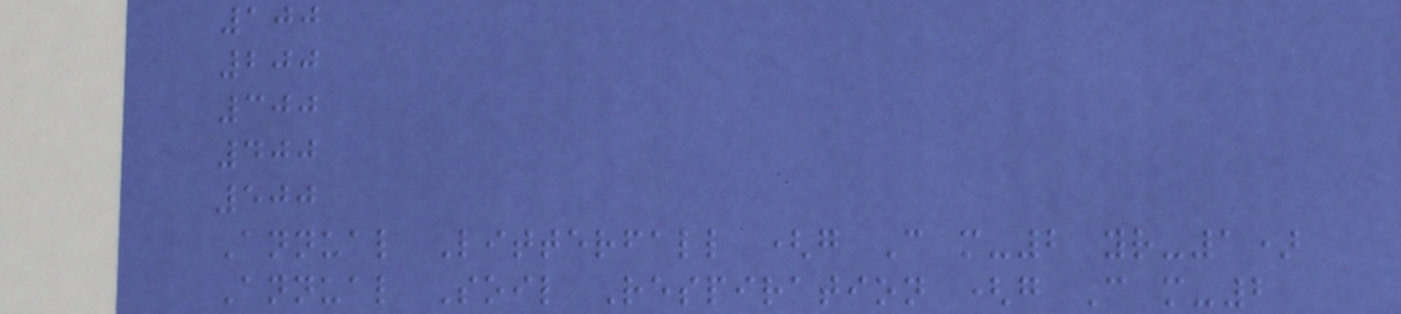100
200
300
400
500
Annual Litterfall (g C m-2 yr-1)
Annual Soil Respiration (g C m-2
